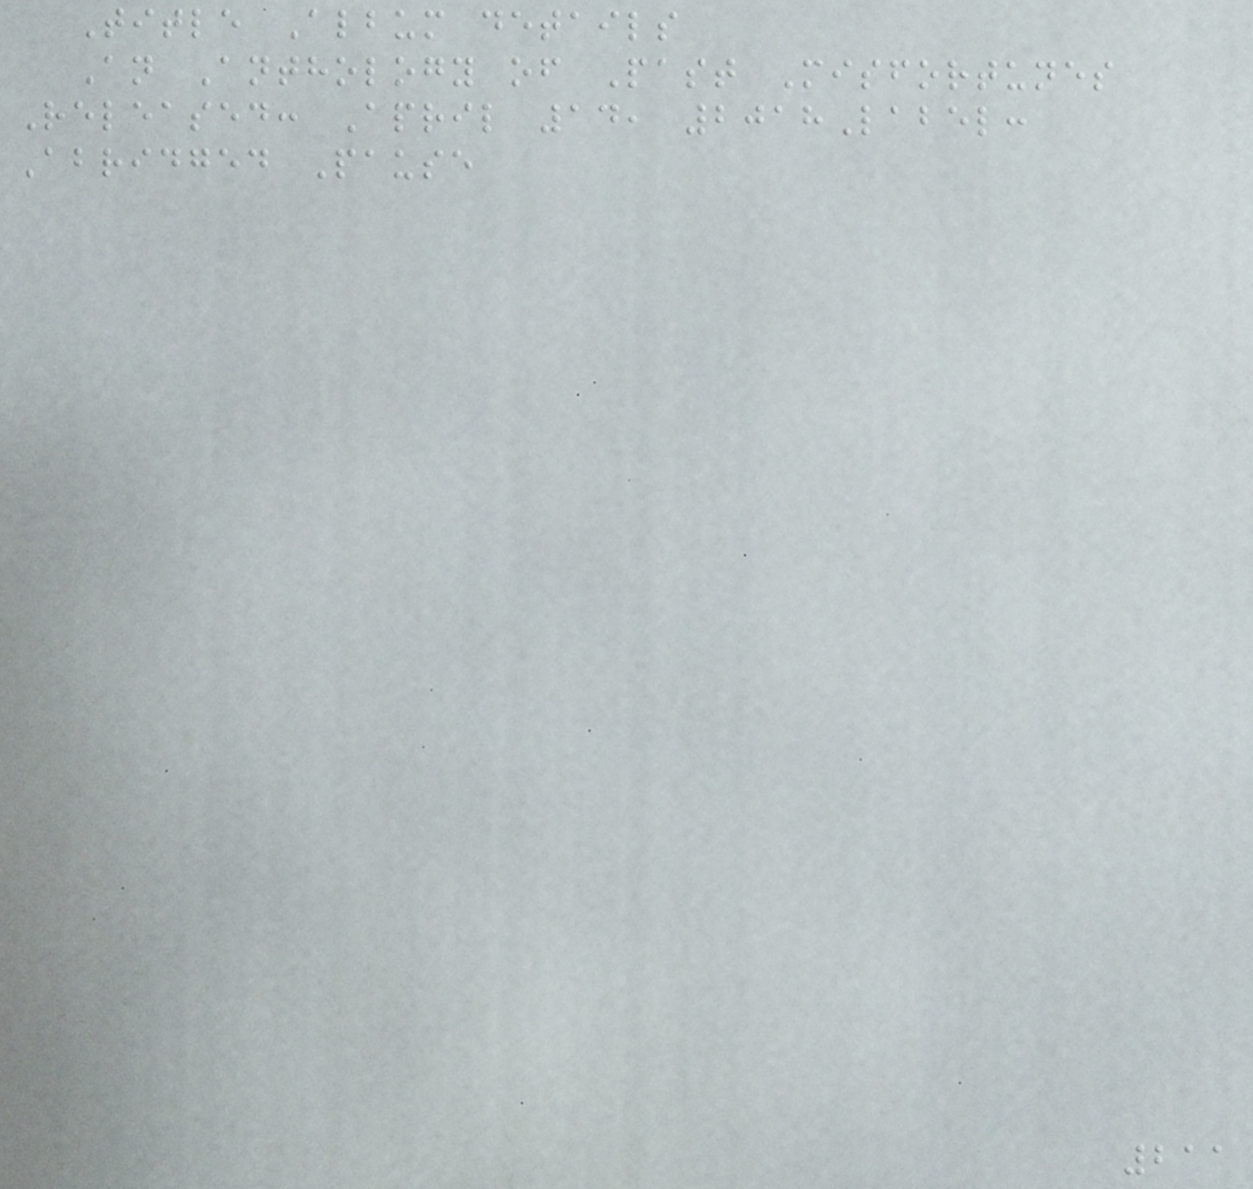Title Album details
An Anthology of Past Misfortunes
Released: April 14, 2018Label:
Abridged Pause
211
